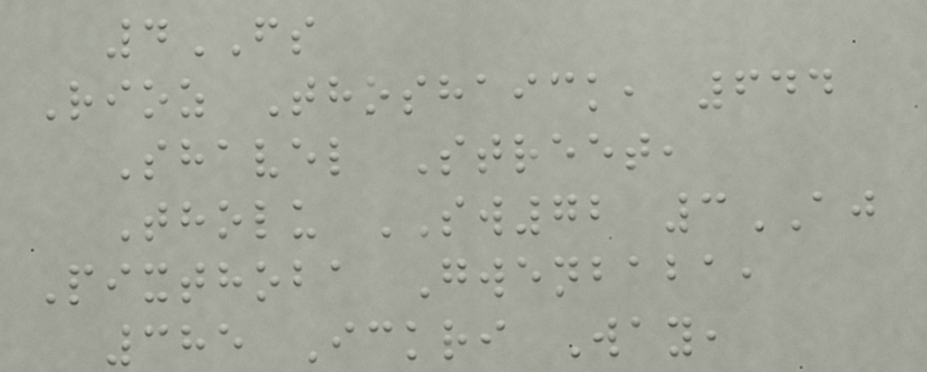4FS
Rioz Thoshaick, 644
Shavel Street,
Tholu SW72 3AJ
Pixthoba Gwenbaba,
385 Ickri Way,
